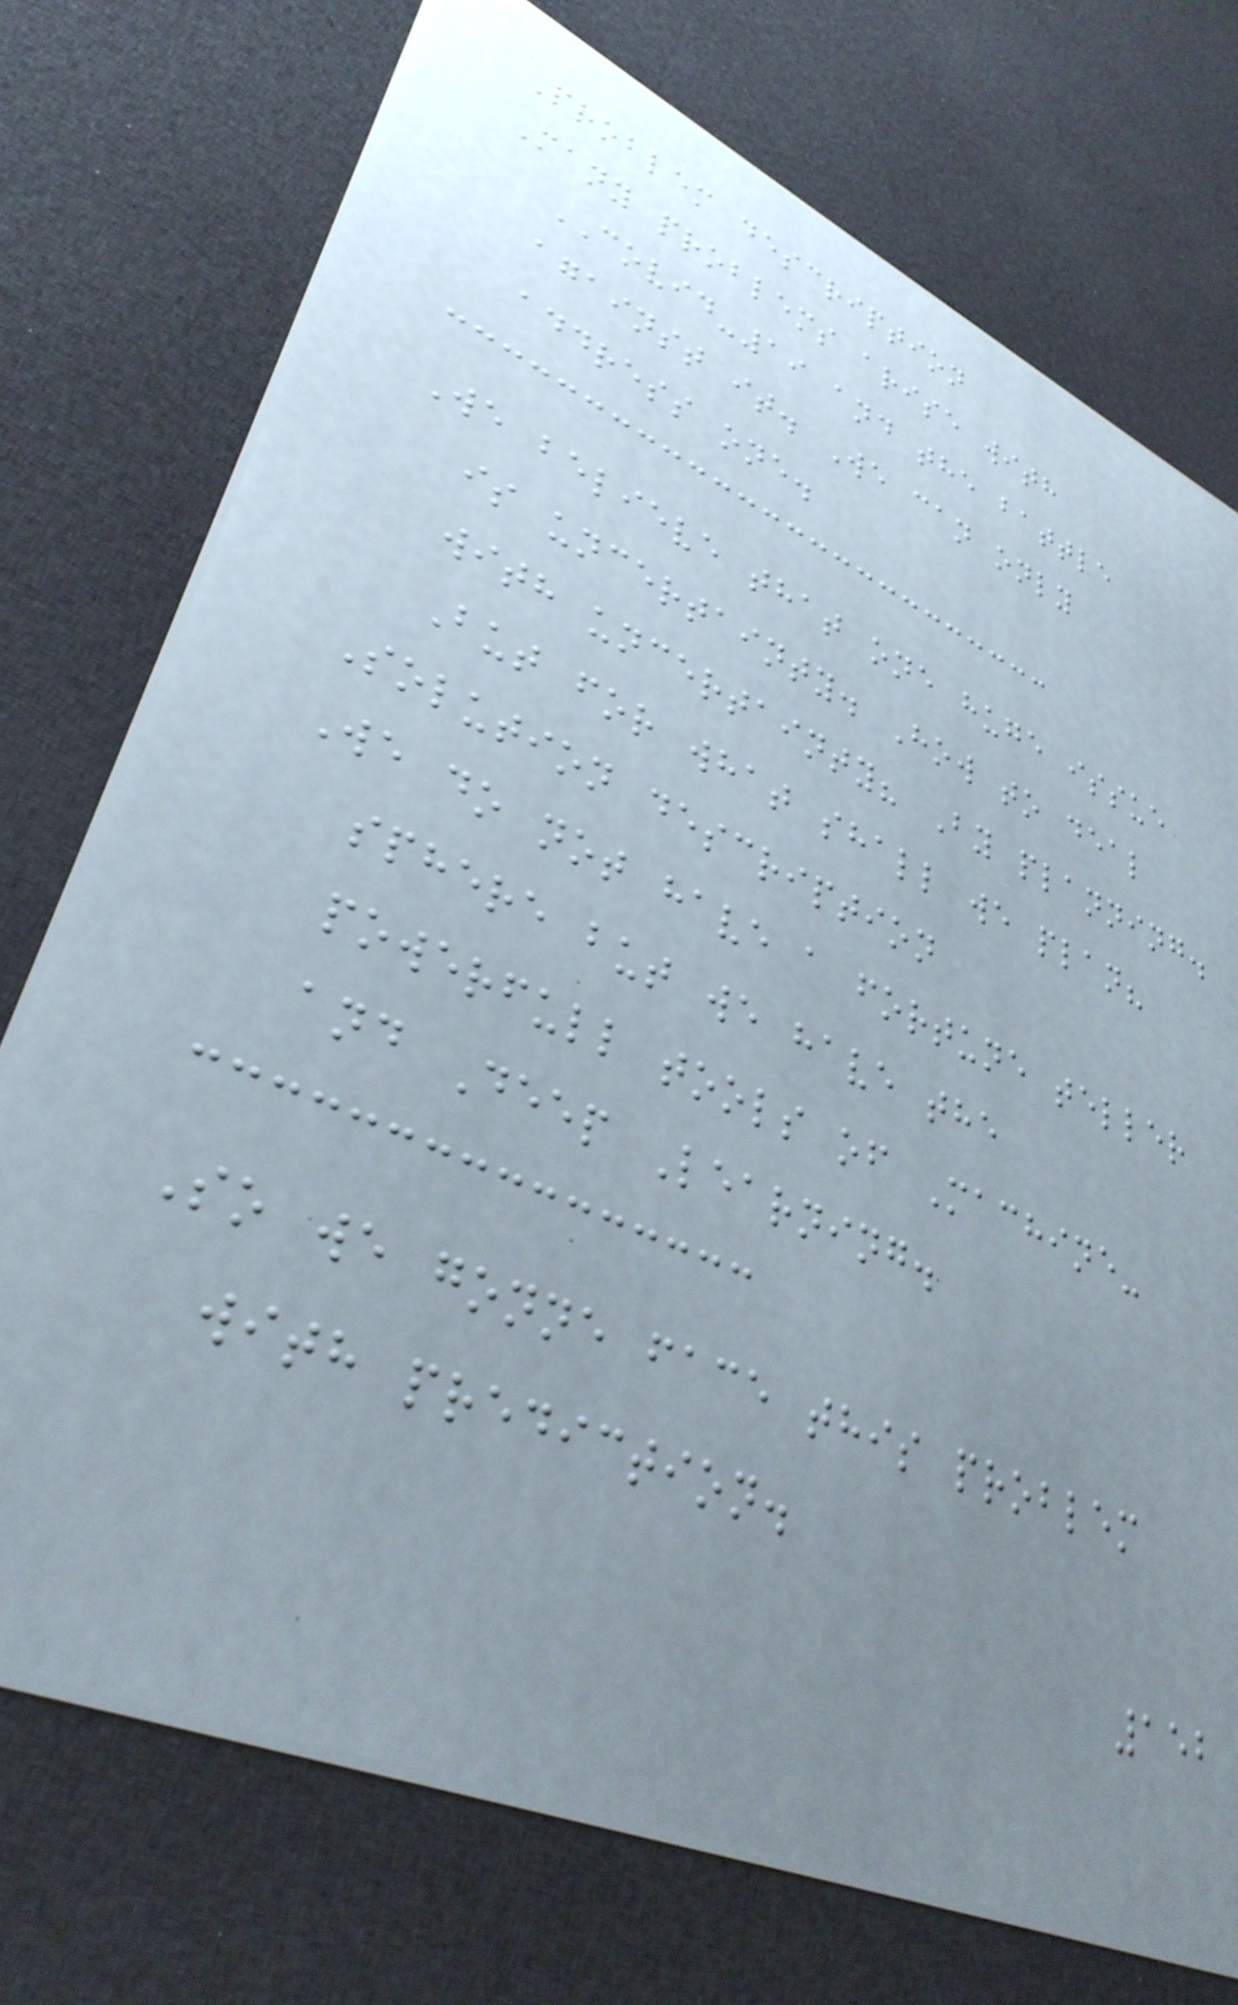Problem description
Many problems arise with
COVID-19 and the battle
against it. We can only
address one.
We believe that one huge issue
is uncertainty. How to deal
with uncertainty? By planning.
But for what shall we plan?
Solution description
We do not have a fortune teller
sphere but we have the
powerfull tools of Machine-
and Deep Learning.
So we gonne face this problem
with prediction.
152
